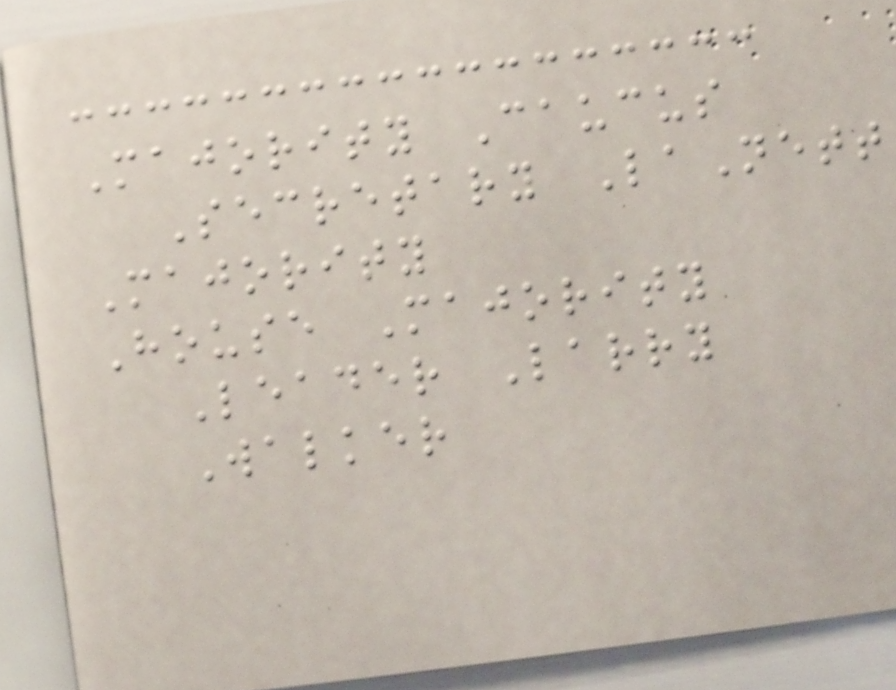Majority Caucus
Secretary LaNett
Majority
House Majority
Leader Larry
Walker
